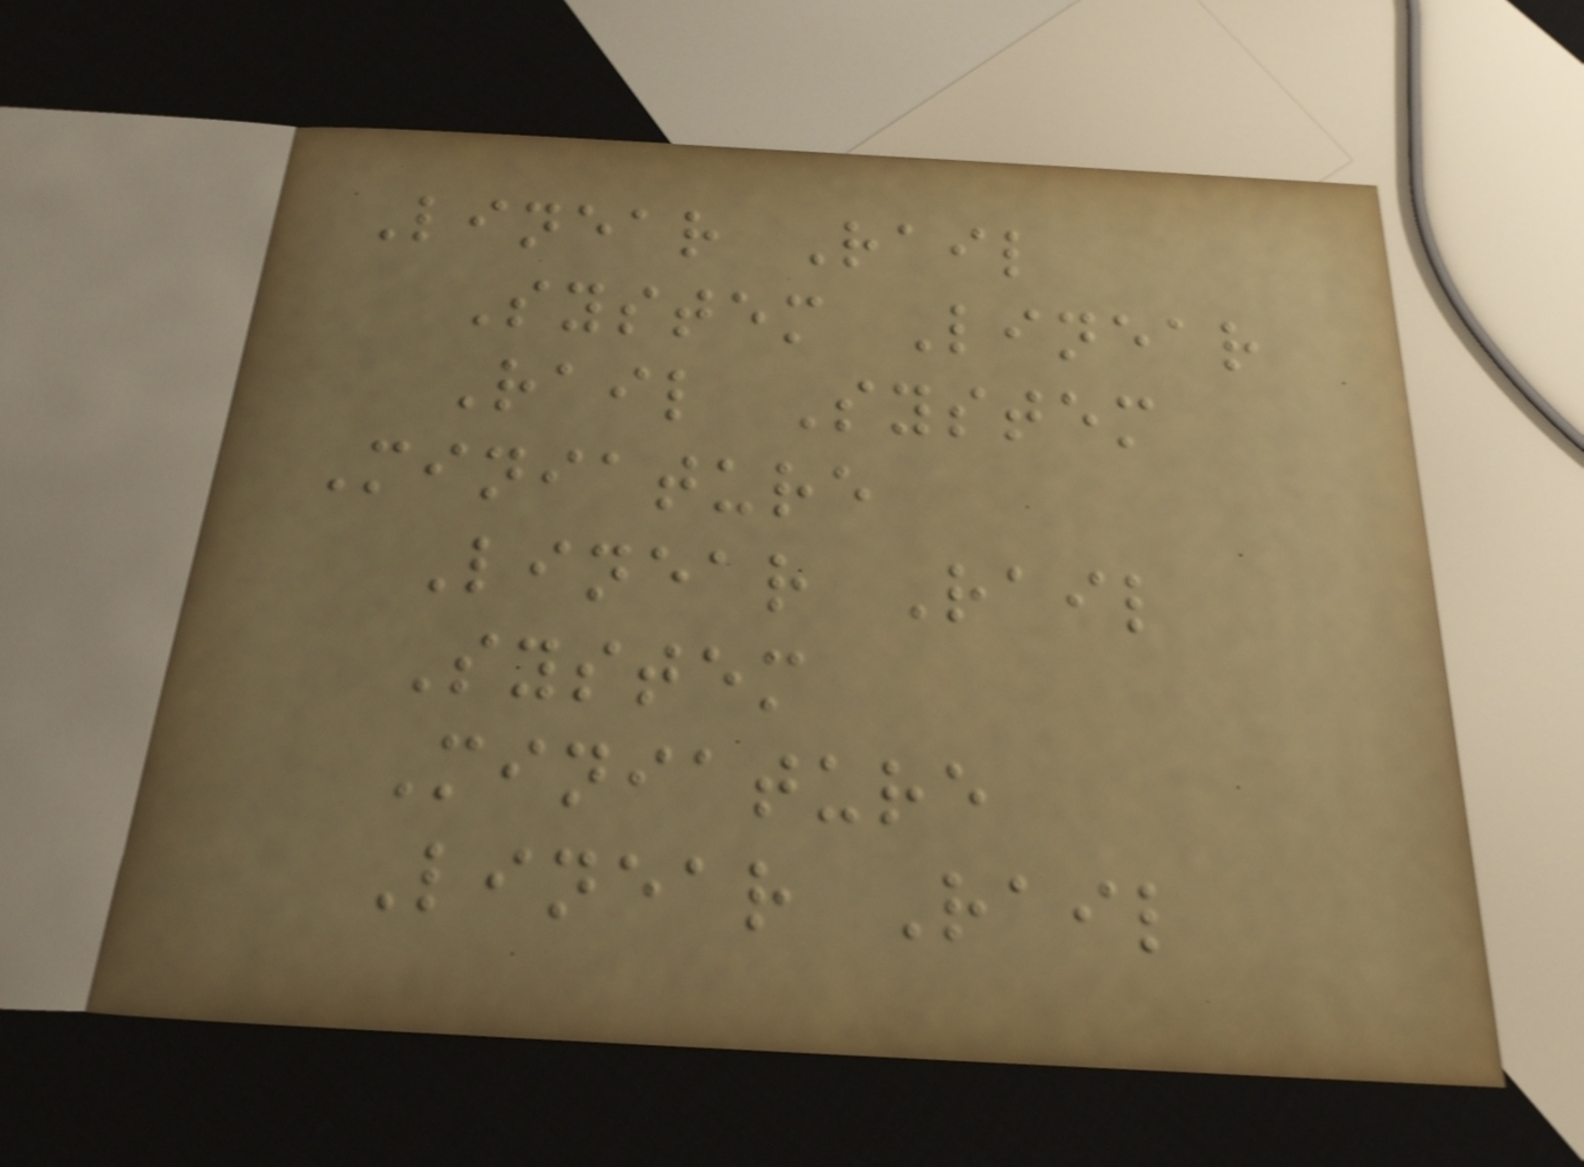Linear Rail
System Linear
Rail System
Miniature
Linear Rail
System
Miniature
Linear Rail
